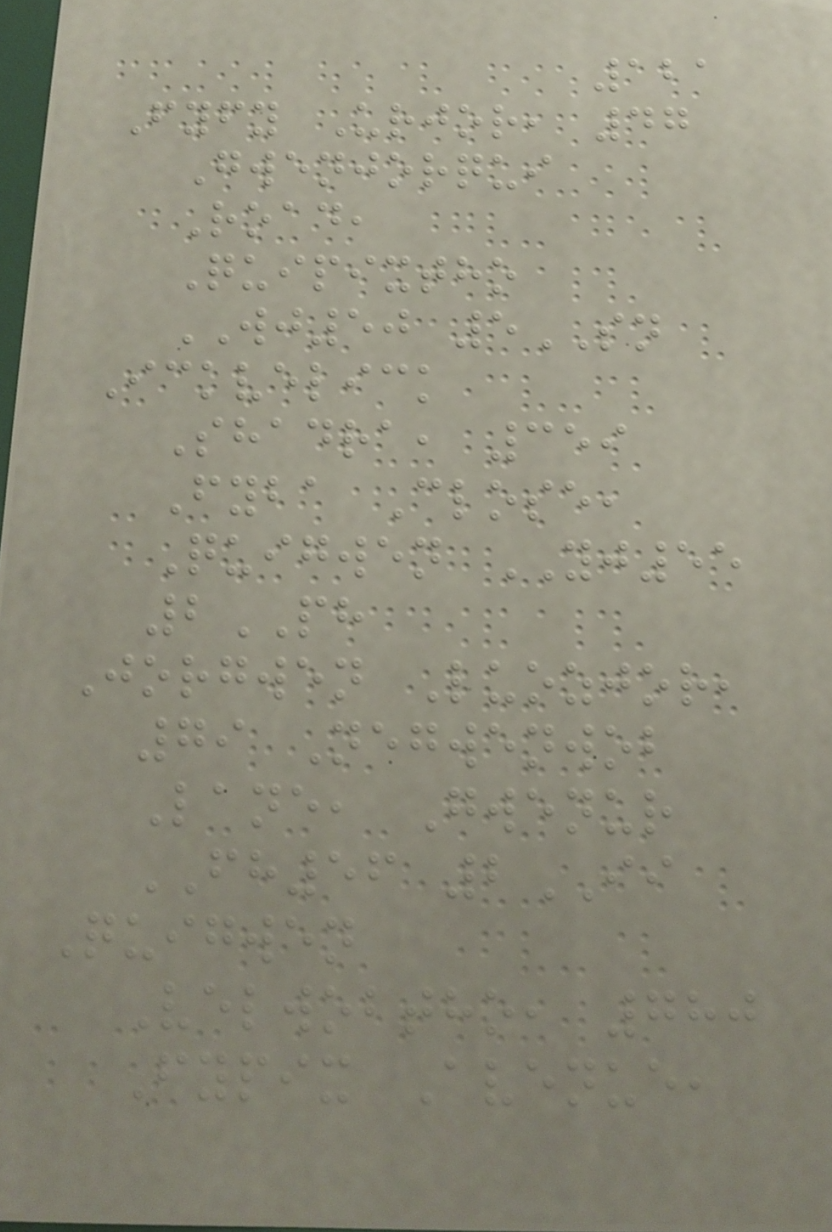121
Fyfy Urjor, 47
Gwenjorqui
Road,
Quipixtho
WJ50 5SN
Ickvelick
Shadra, 359
Fyba Close,
Quigwen YJ55
2PH
Jorgwen Luozjor,
79 Negwenwob
Lane, Gwenur
FH56 2II
Quigwen
Velwobtho, 780
Fypix Avenue,
